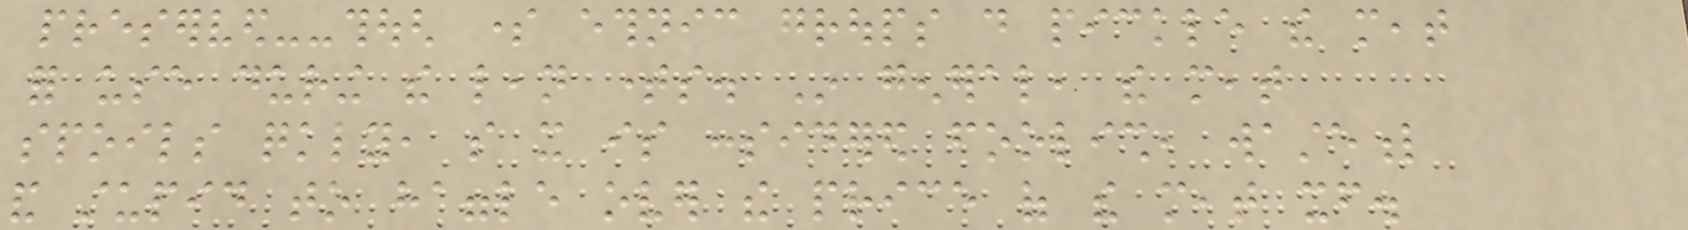preserved--though some ethnic groups do pickle the meat
for use during the lean times. In general, the meat
spoils quickly, so it is considered foolish, wasteful
and stupid to haggle over the price of the meat itself.
